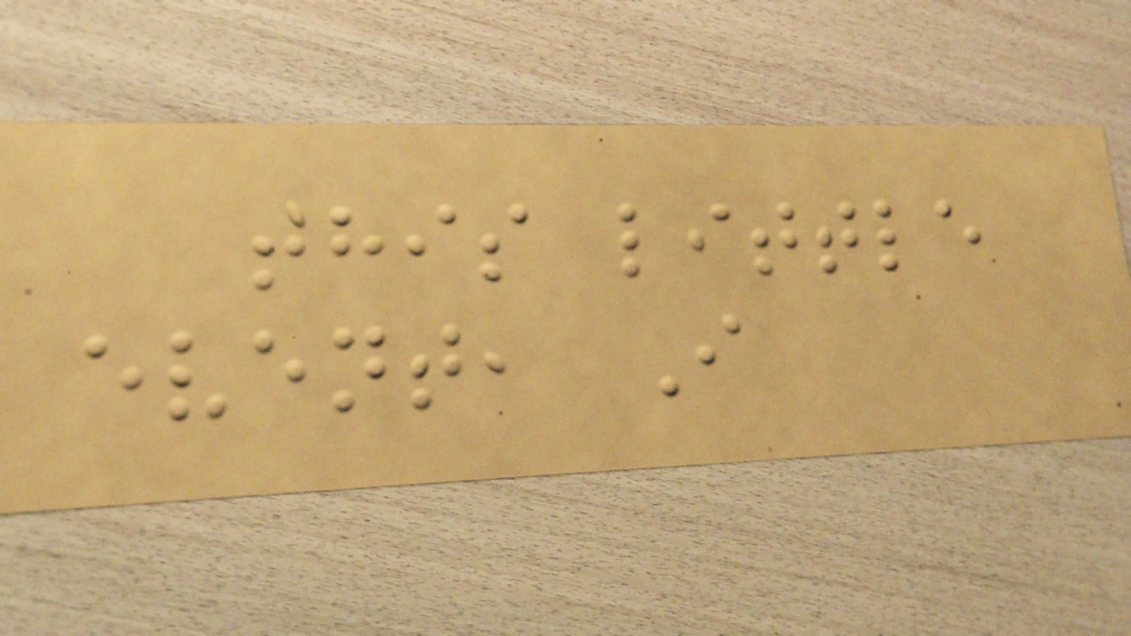this little
event, I
